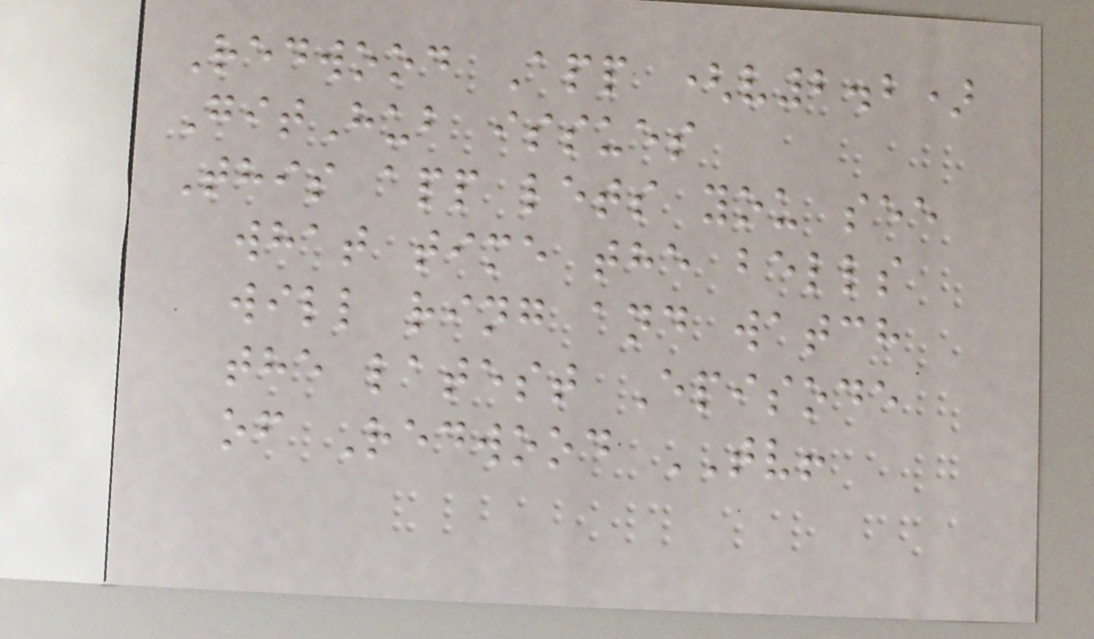Redwood App (v2.2)
GitHub issues
This app lets you see
what time the bells
will ring and watch
the latest Episode
of Redwood TV!
